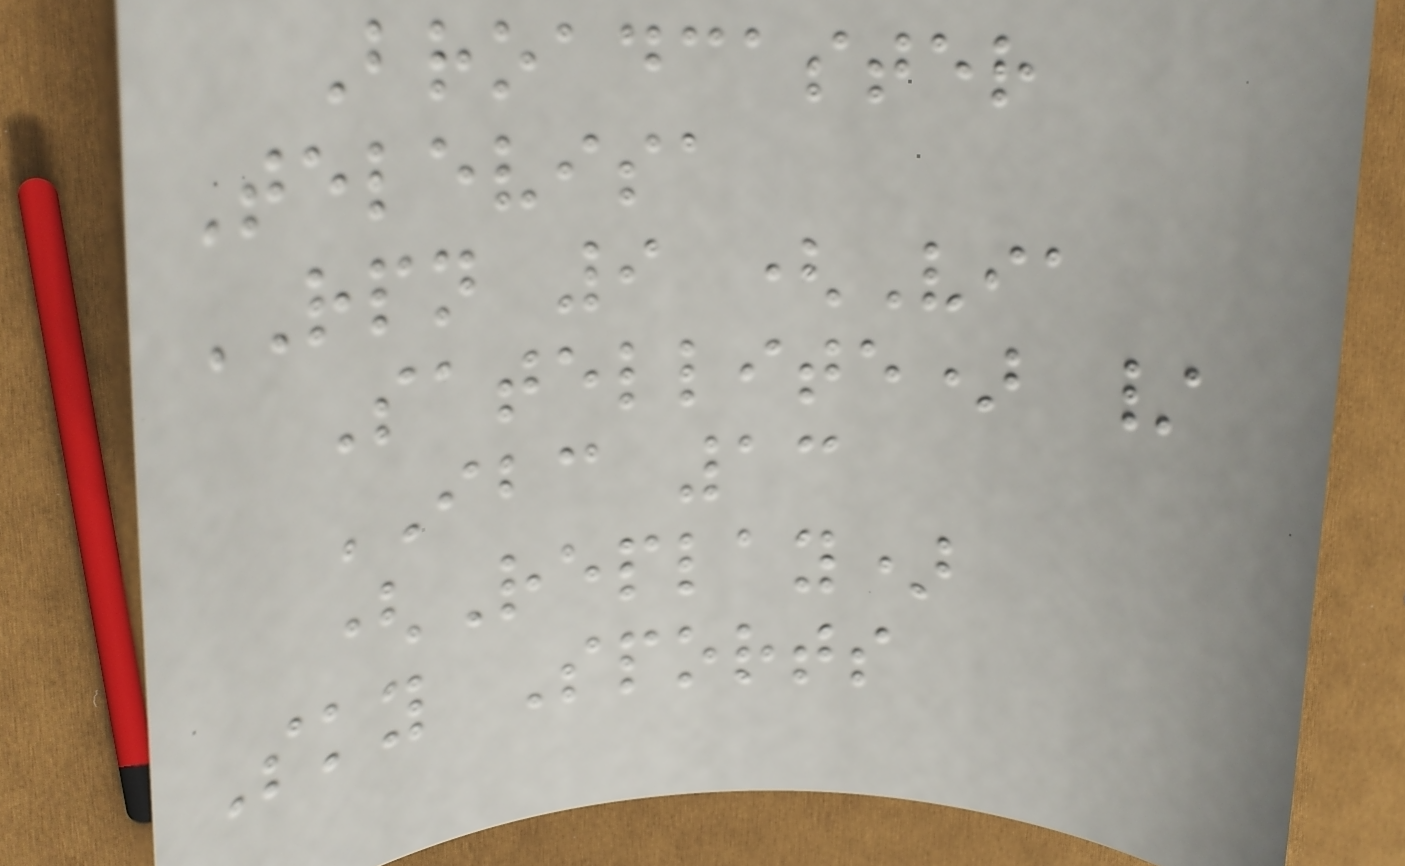Broadcaster
Televisa
RPN 9 (Via
Satellite) /
IBC 13
(Replay)
Sky Sports
